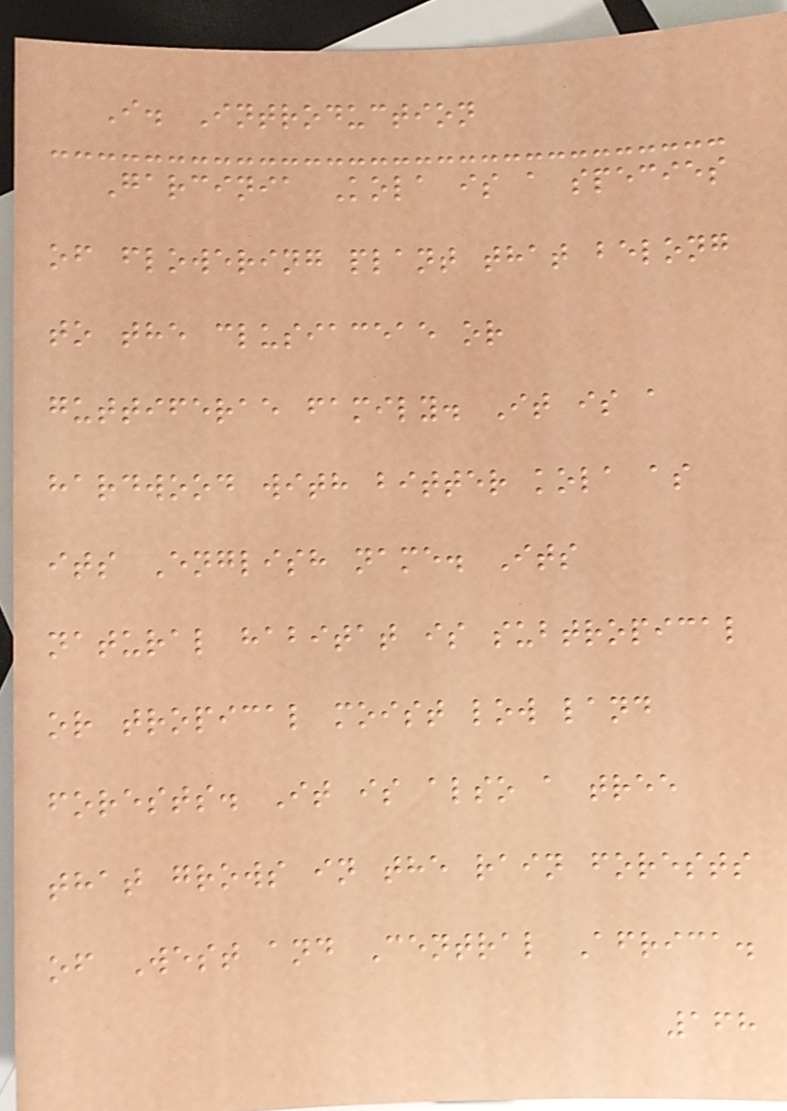I. Introduction
Garcinia Kola is a species
of flowering plant that belong
to the clusiaceae or
guttiferae family. It is a
hardwood with bitter kola as
its English name. Its
natural habitat is subtropical
or tropical moist low land
forests. It is also a tree
that grows in the rain forests
of West and Central Africa.
168
